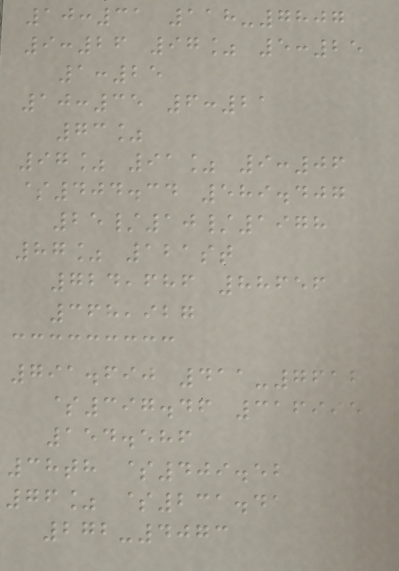10:31 118-7807
9:26 97% 5:25
1:25
10:35 6:21
73%
97% 91% 9:06
$404.34 589.407
25/10/1978
87% 121st
724,686 88656
368,927
791.690 411-7612
$397.46 316995
154.586
38th $409.52
76% $231.41
272-4073
